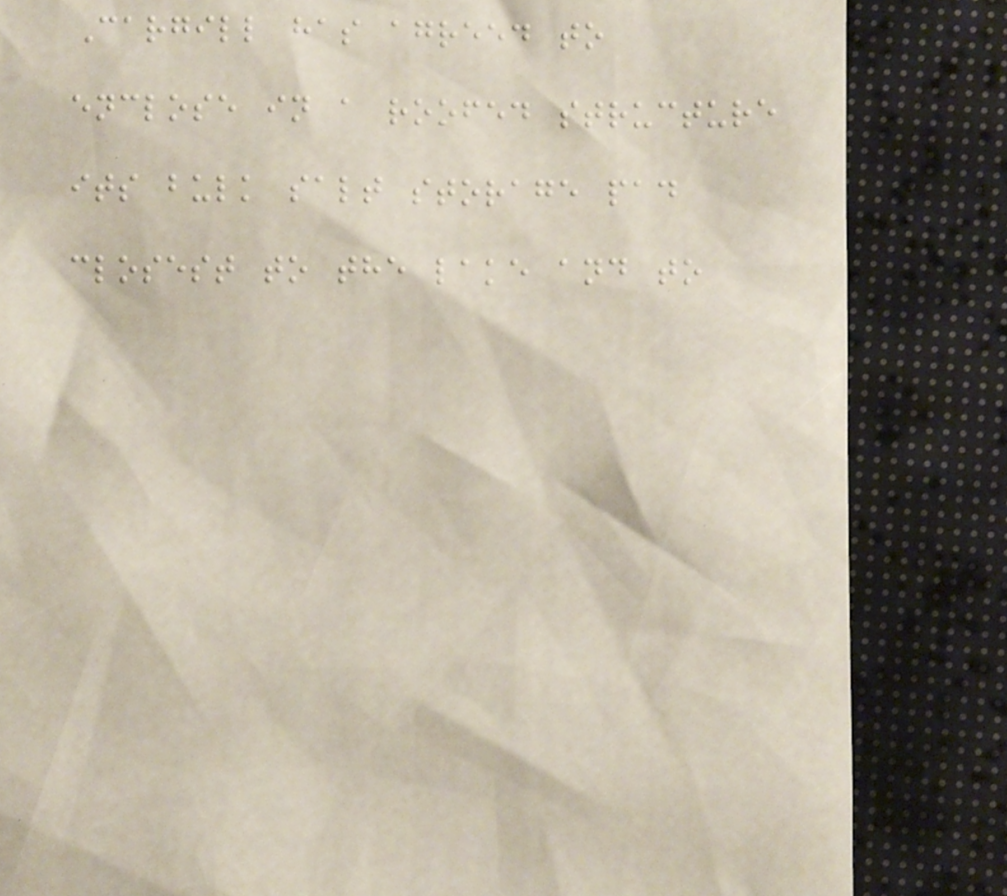Cargill has agreed to
enclose in a roofed structure
its bulk salt storage pad
closest to the lake and to
